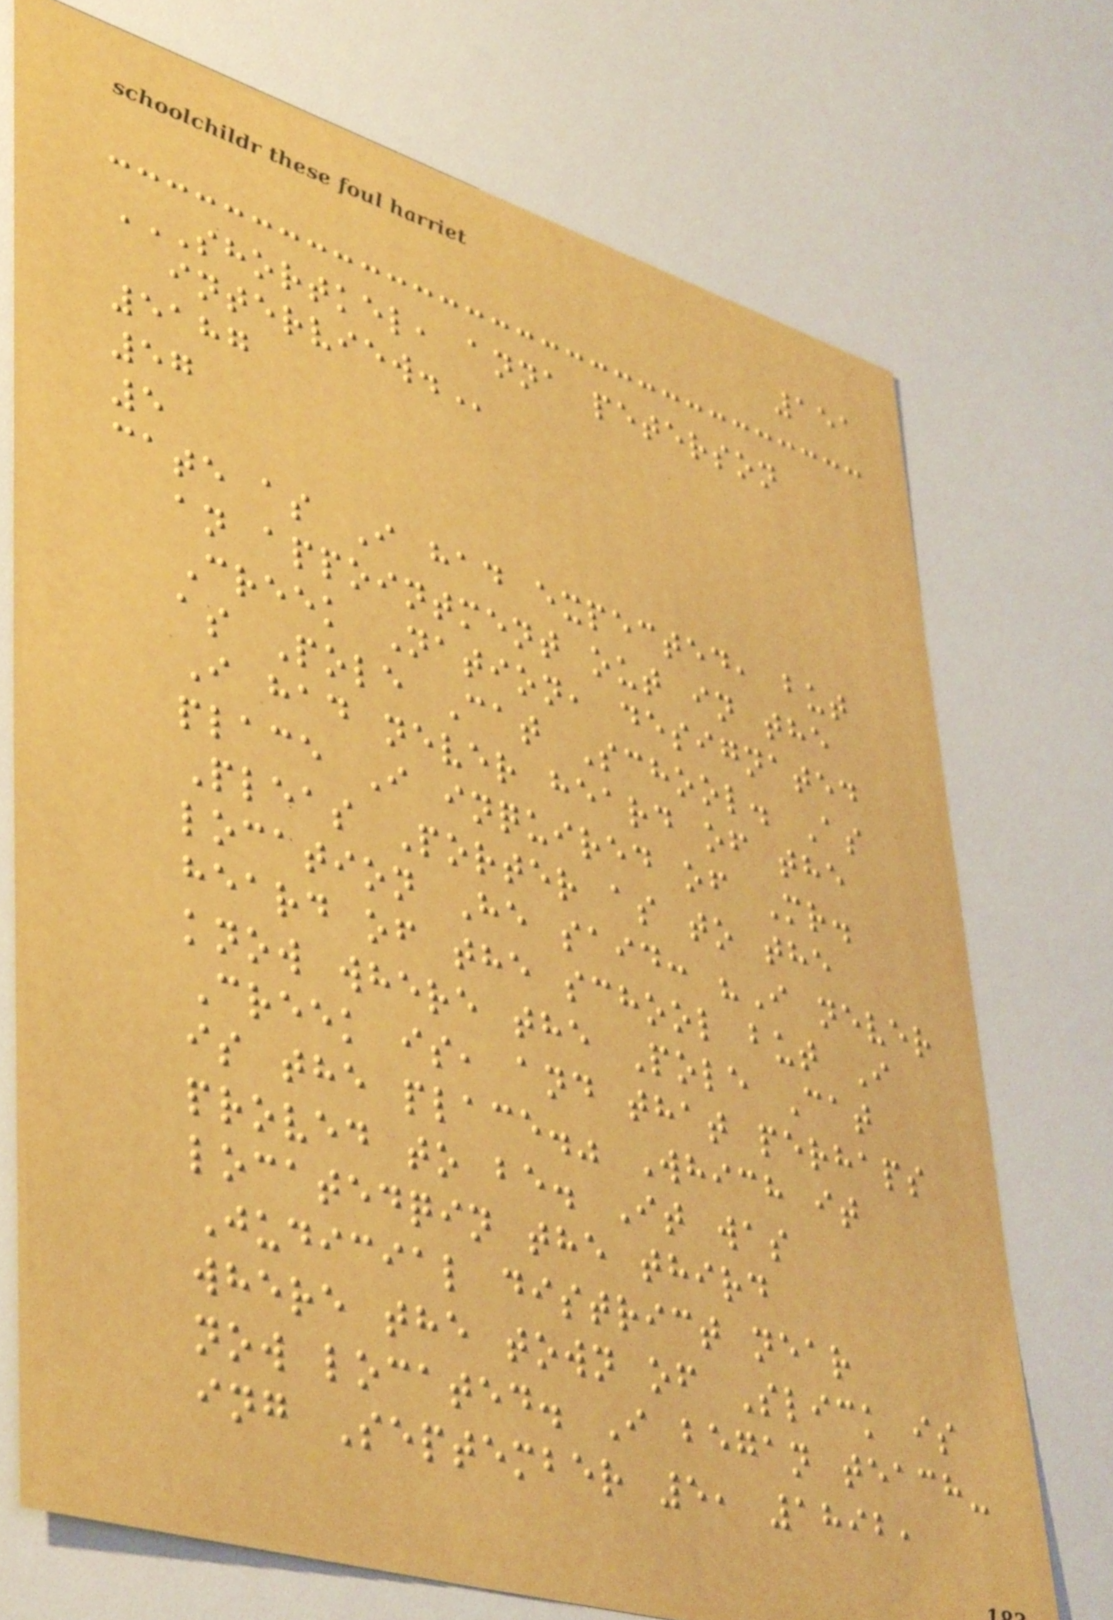151
SHORTKEL, ANNA PETERSON
INTERVIEW.
5187
57
5
cate as I had expected, but
an appointment out in the
Creek Nation, designated
as Pole Cat School. As
I had never heard of the
place I inquired of Mr.
Pleas Porter as to the
location He said: "I never
heard of the school but I
know where the Pole Cat
Creek is, and that perhaps
is the place." Which it
proved to be. It was
locatedqin the third
Judicial district near
where the town of Slick is
now located. I began teach-
ing September 5, 1892,
